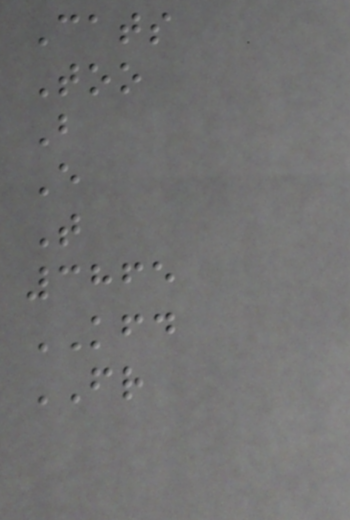Cats
Too
B
E
T
3865
KFD
FR
